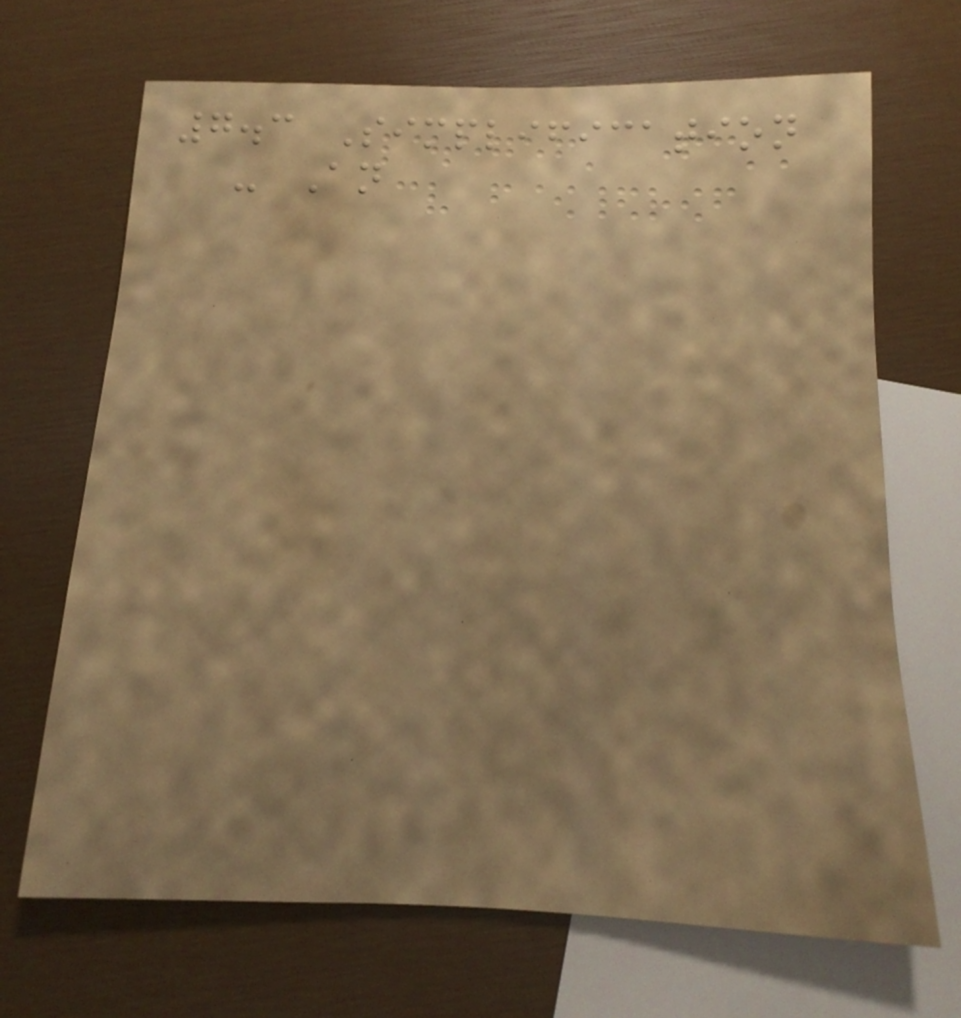7.3 Simplification
- An
